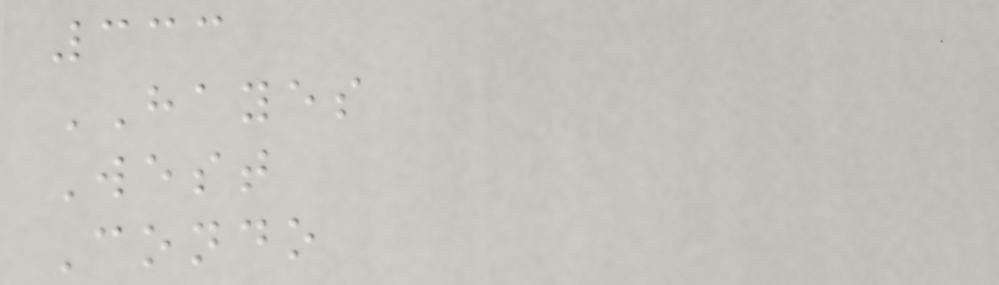333
HAYES
West
Condo
